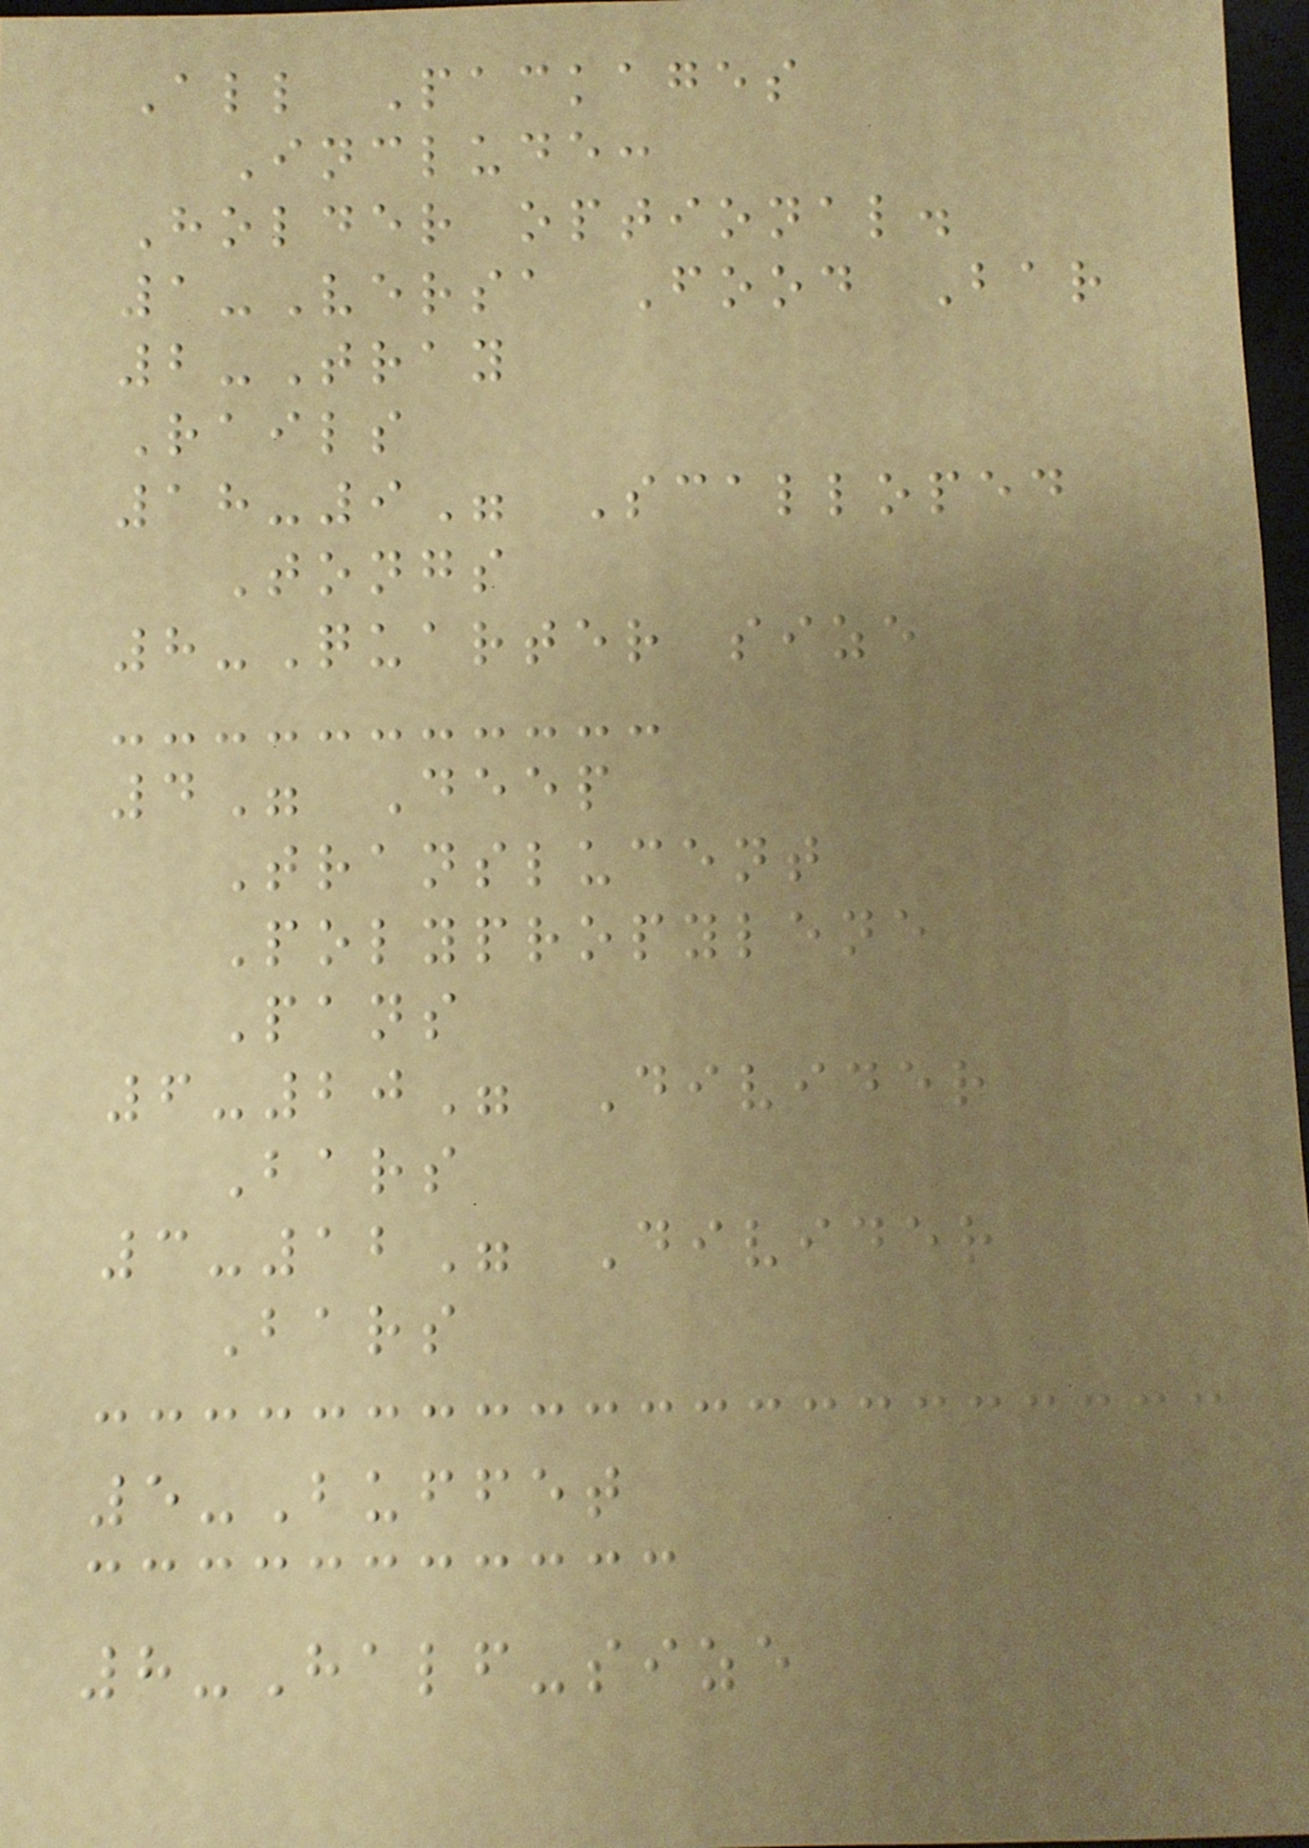All Packages
Include:
Holder optional.
1-Versa Food Bar
2-Tray
Rails
18-9" Scalloped
Tongs
8-Quarter size
4" Deep
Translucent
Polypropylene
Pans
6-20" Divider
Bars
3-12" Divider
Bars
5-Buffet
8-Half-size
